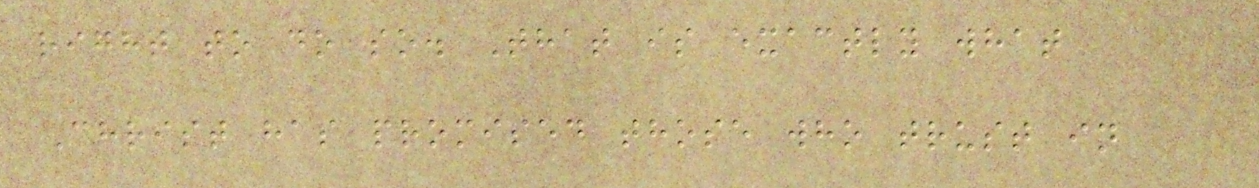right to do so. That is exactly what
Christ has promised those who trust in
